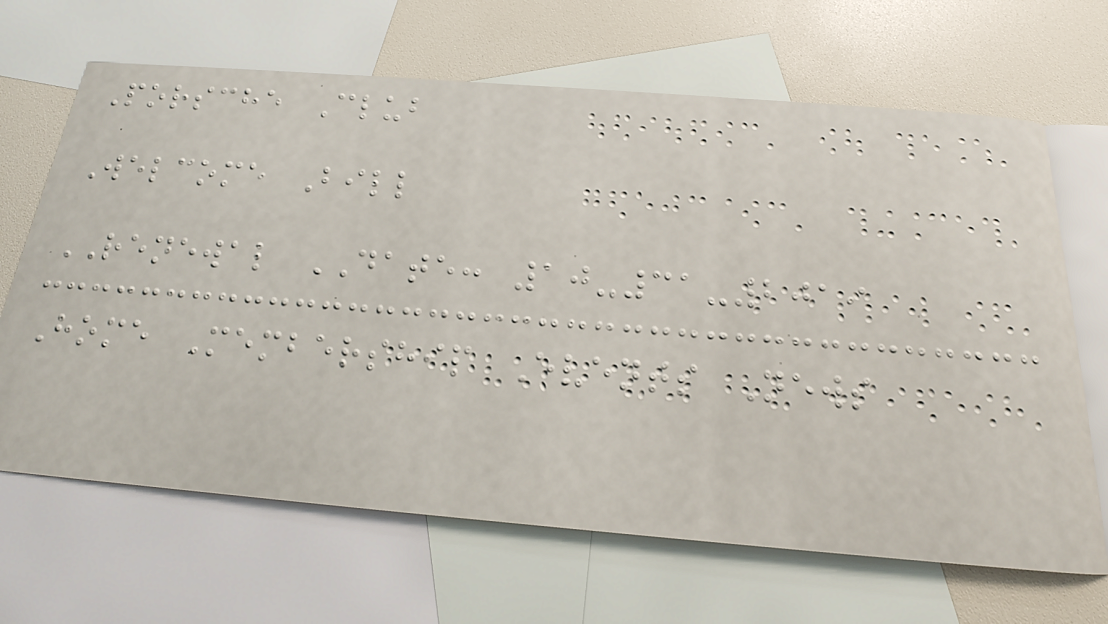Porsche Club
Welcome Bill
RENEWAL DATE: 10-31-2019
Home Membership Events News
